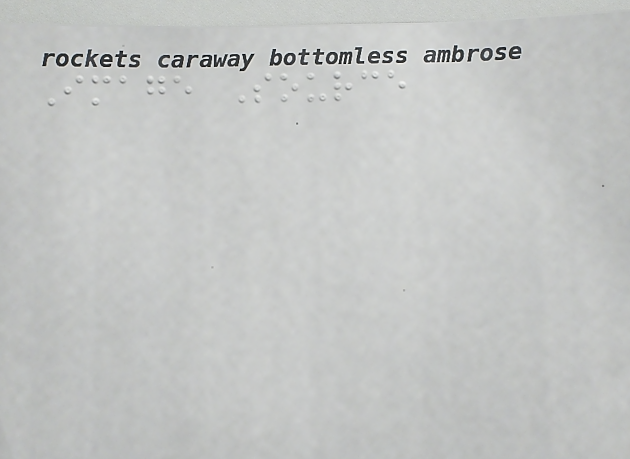Image Source
